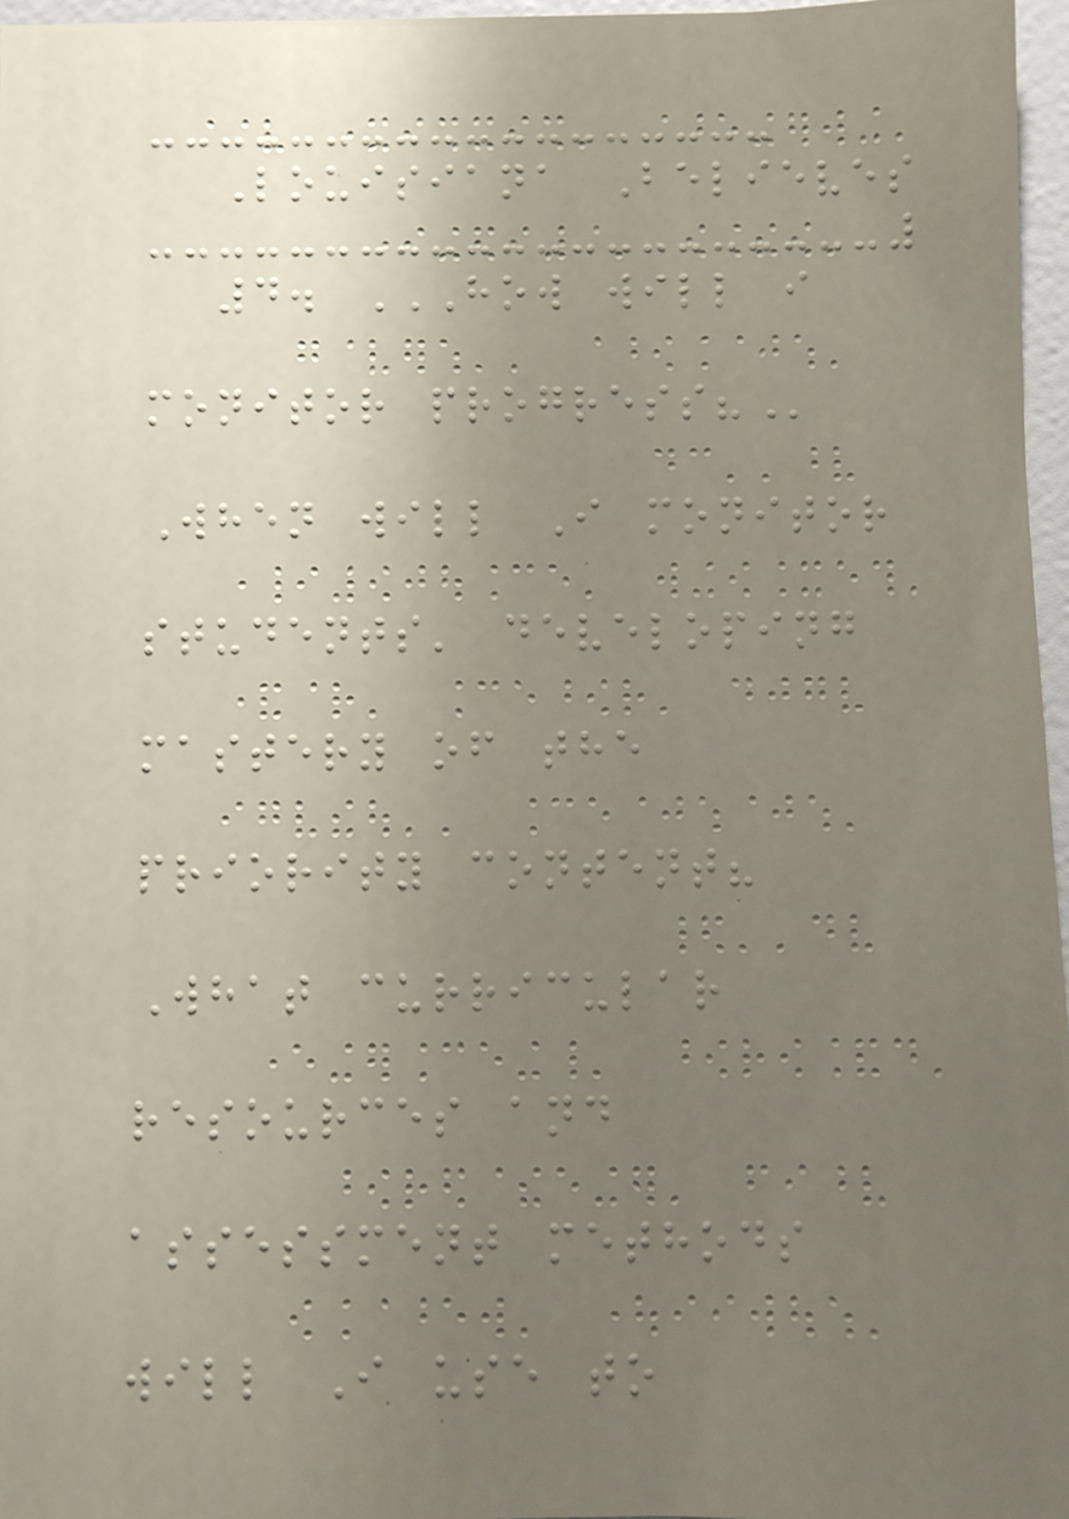Louisiana Believes
4. HOW WILL I
MONITOR PROGRESS?
When will I monitor
students' developing
mastery of the
priority content?
What curricular
resources and
assessment methods
will I use to
